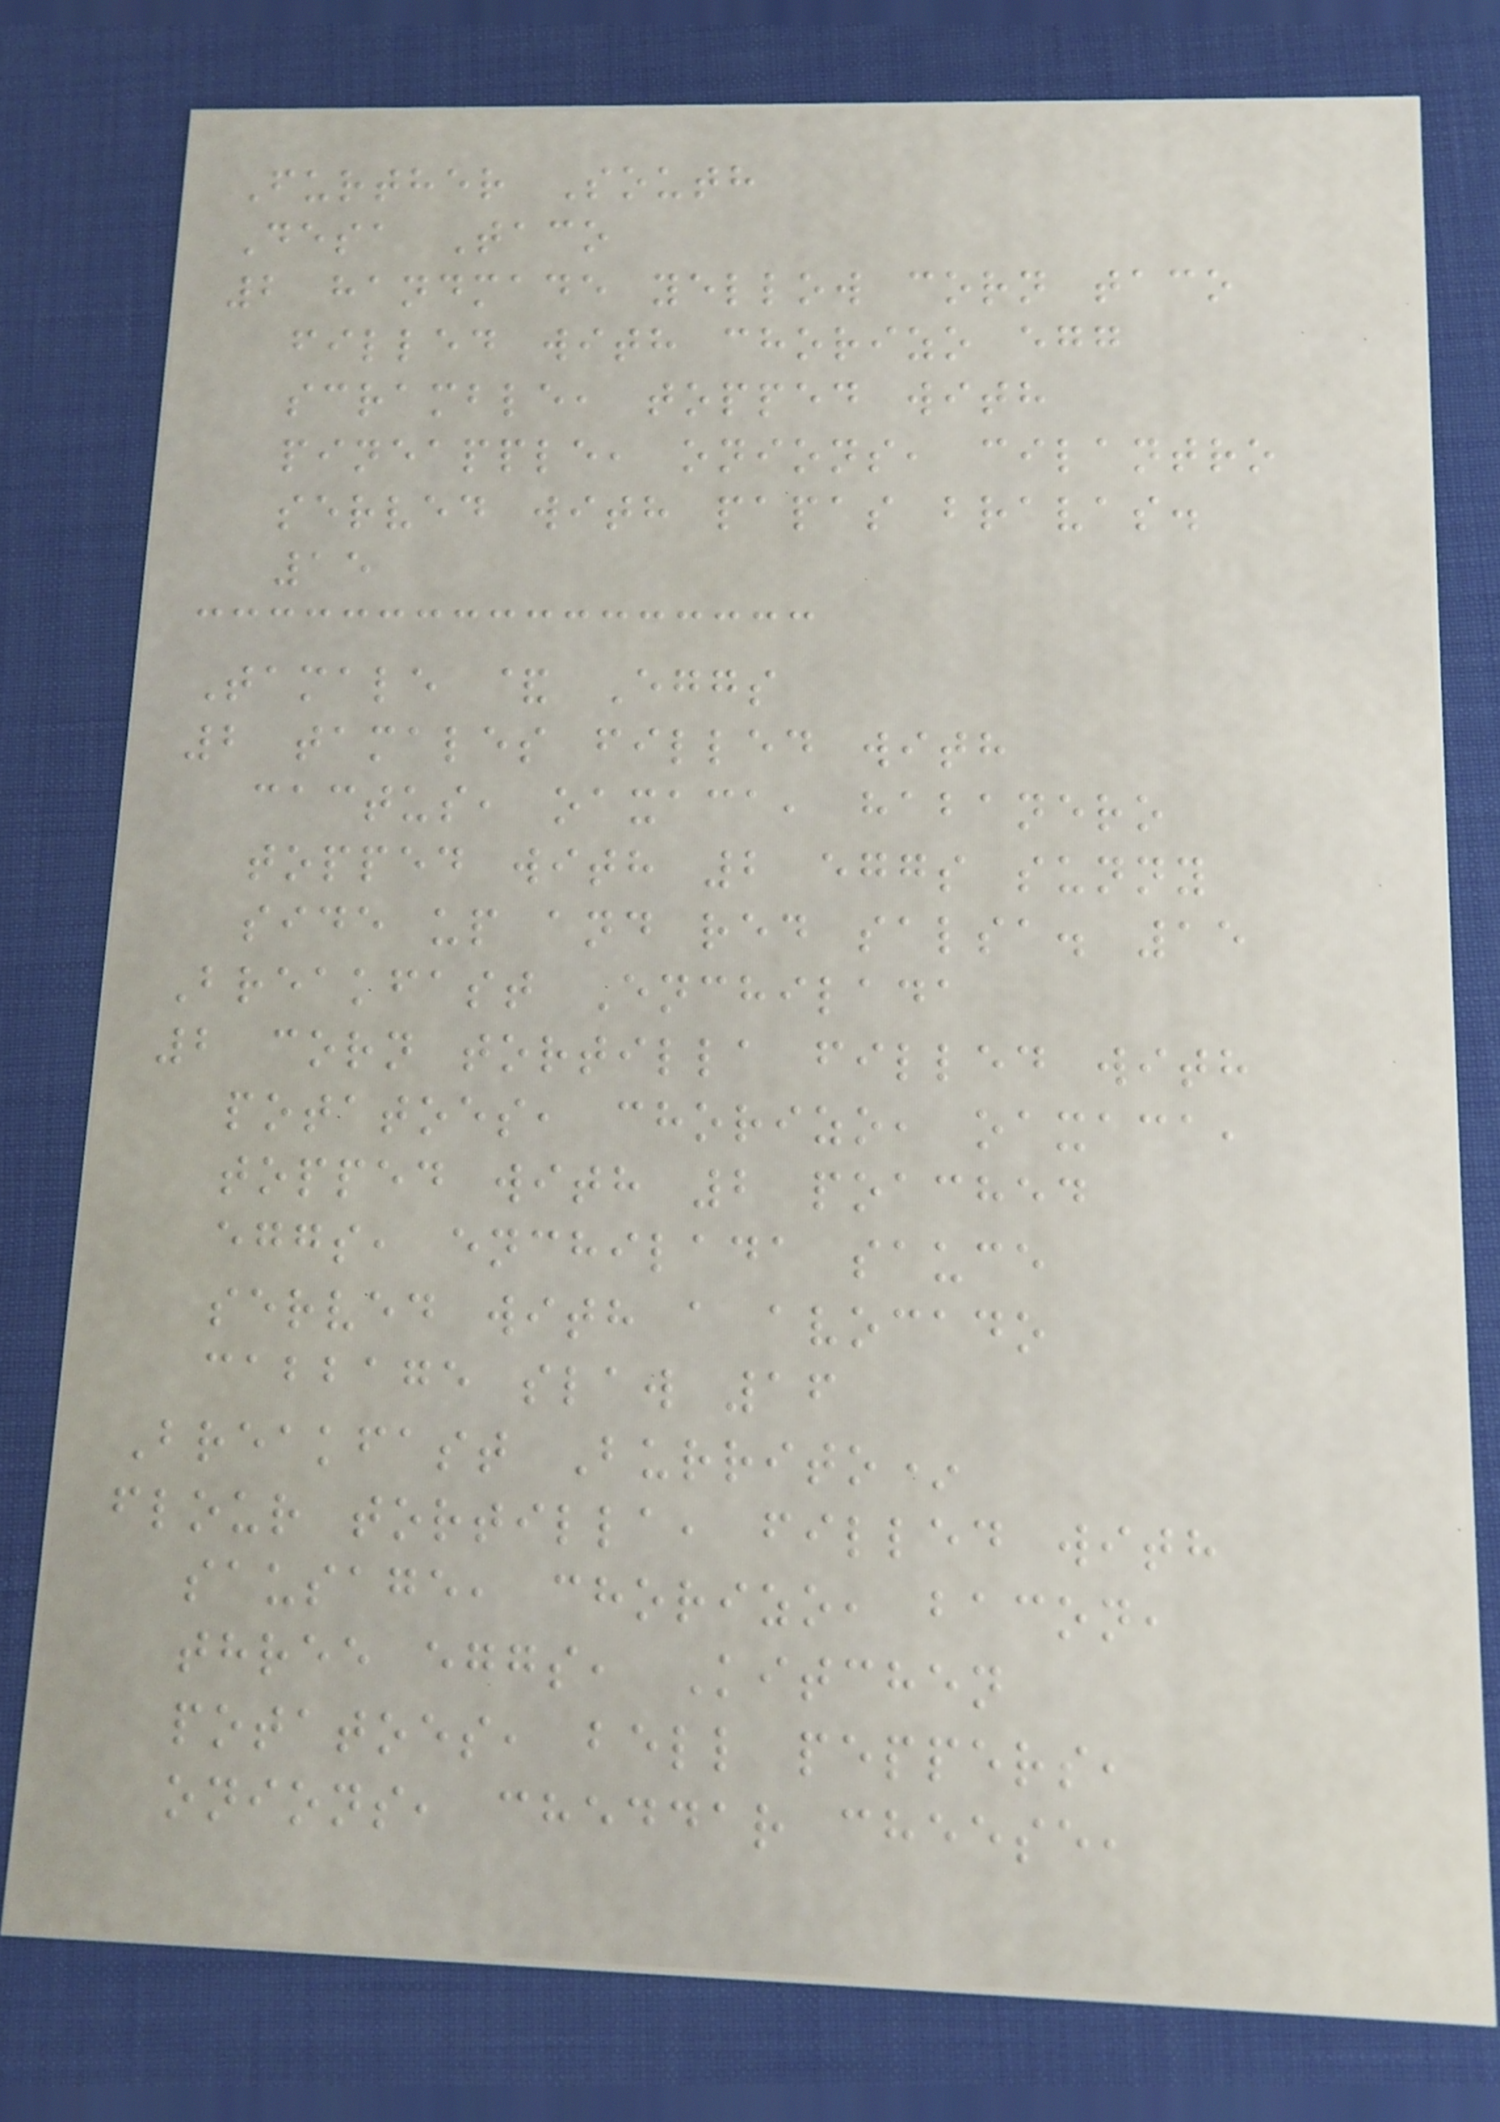Further South
Desa Taco
2 handmade yellow corn taco
filled with chorizo egg
scramble, topped with
pineapple, onions, cilantro
served with papas bravas.
15
Tamale & Eggs
2 tamales filled with
cactus, oaxaca, habanero
topped with 2 eggs sunny
side up and red salsa. 15
Breakfast Enchilada
2 corn tortilla filled with
potatoes, chorizo, oaxaca,
topped with 2 poached
eggs, enchilada sauce
served with a avocado
cabbage slaw 16
Breakfast Burrito*
flour tortilla, filled with
sausage, chorizo, bacon,
three eggs, Kitchen
potatoes, bell peppers,
onions, cheddar cheese,
